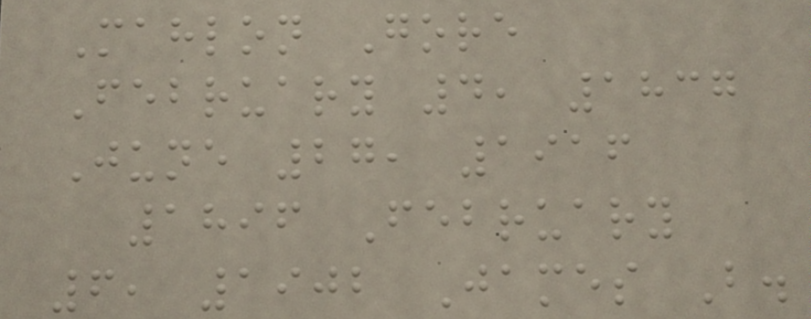Mahlon Gore
February 4, 1837
June 27, 1916
1896 February
6, 1902 James B.
